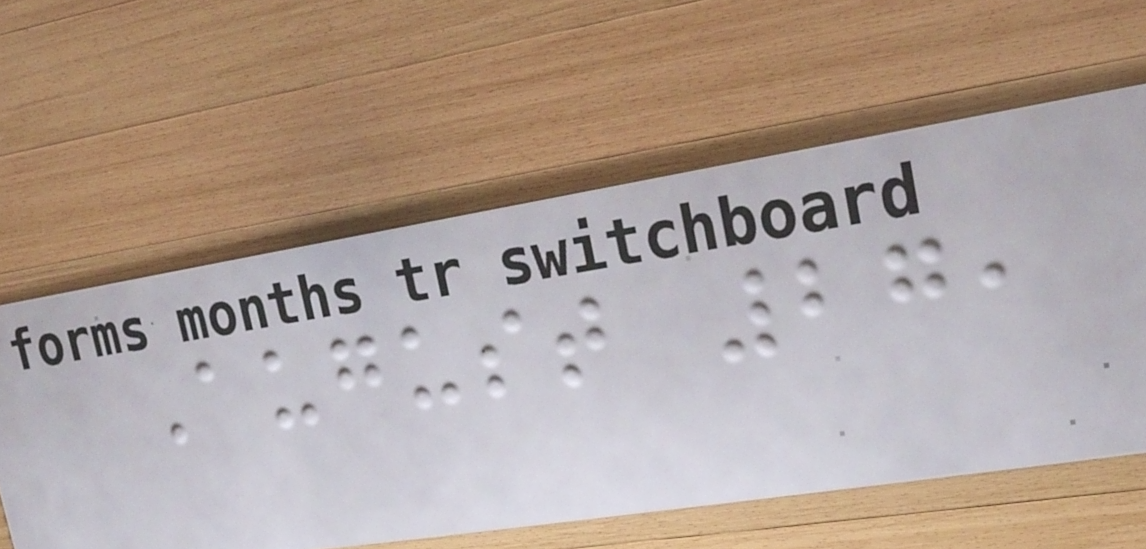August 27,
